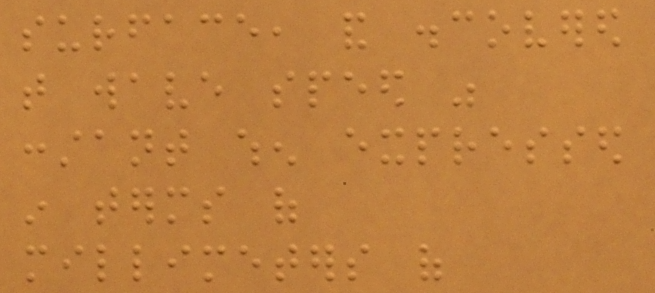surface, and discovered
that wave speed was
constant when expressed
in terms of
millimeters of
